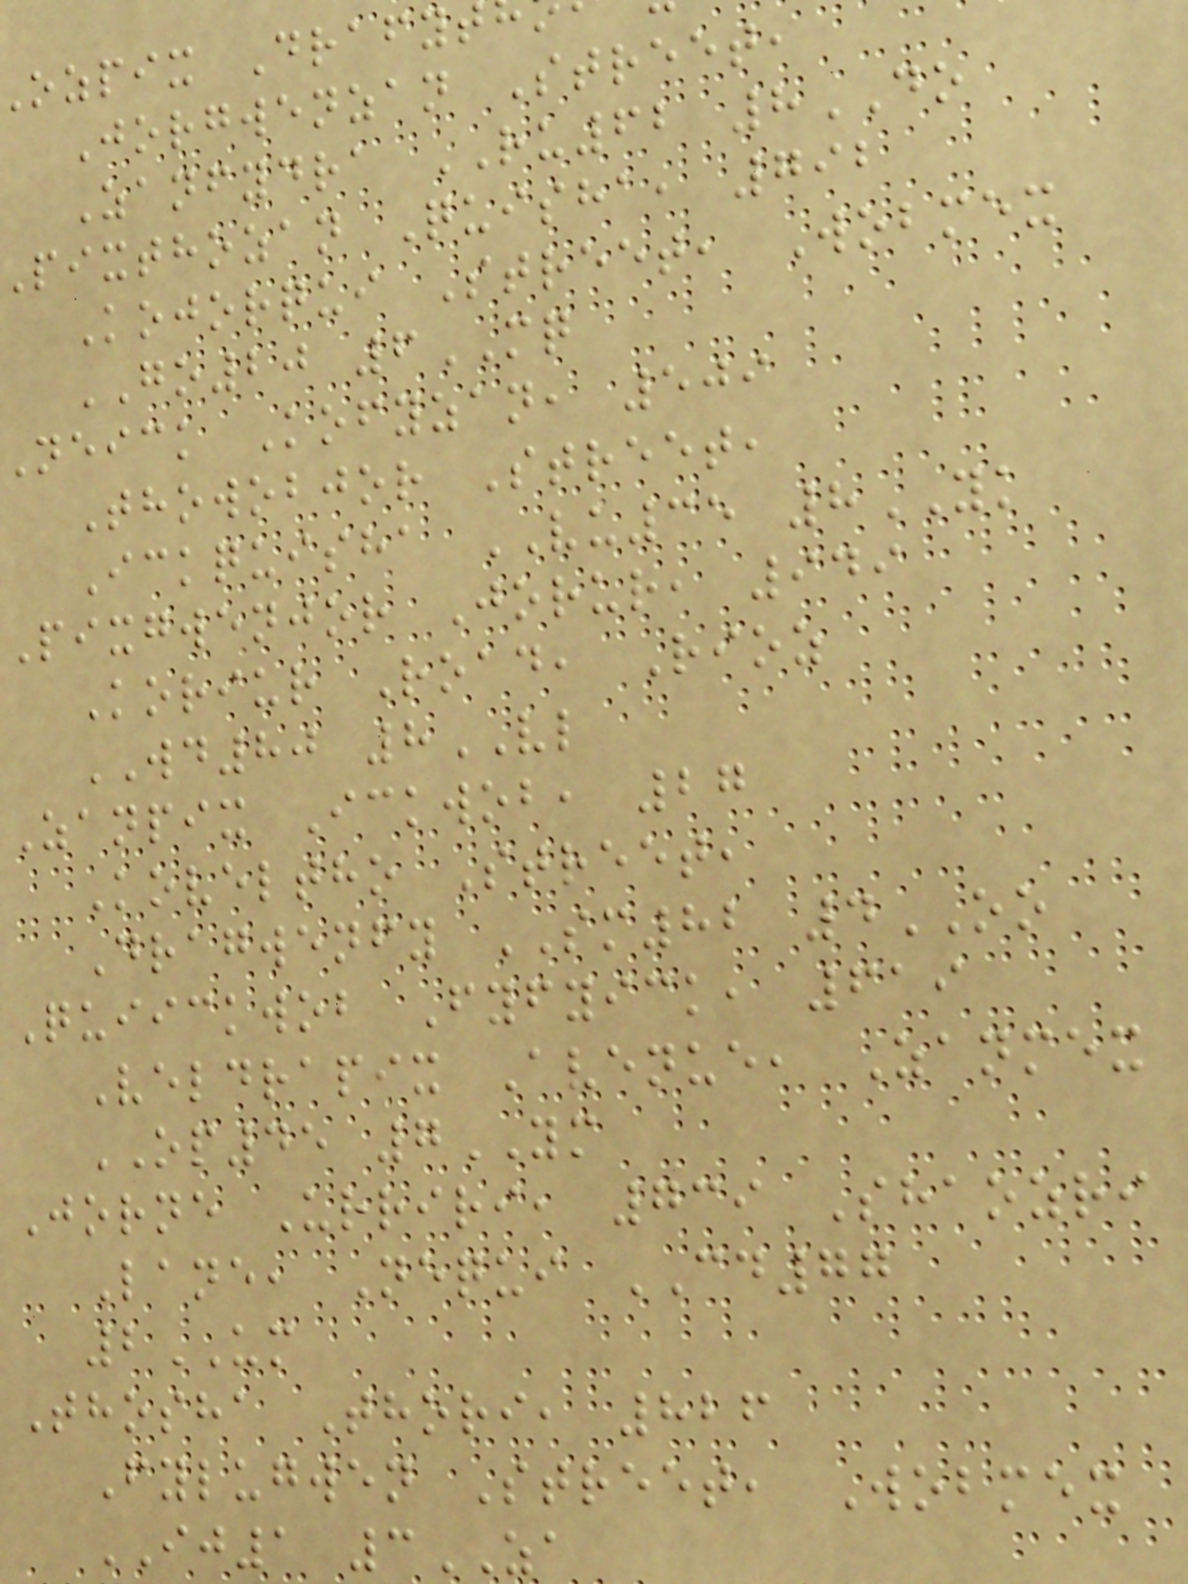ozpix Drafyt
Jorgwenzan Street,
Zanfydra RU62 8DO
pixthozan Quisha, 792
Kojorqui Street, Wobmex
GO20 6MQ
Neick Kofyzan, 509
Thowobjor Street,
Ickquisha VU35 8YK
Pixgwenjor Jorur, 949
Koriur Road, Rioz
WD80 8VL
Zanpix Ickwob, 27
Koveltho Street,
Dragwenfy SM82 4OO
Quiickwob Fyfyick, 619
Veldrapix Avenue, Zanmex
OP45 7YM
Jorne Urriri, 739 Shaozri
Lane, Nequi CD77
2UM
Thosha Thori, 826
Fylugwen Street, Wobmex
IJ1 3ZA
